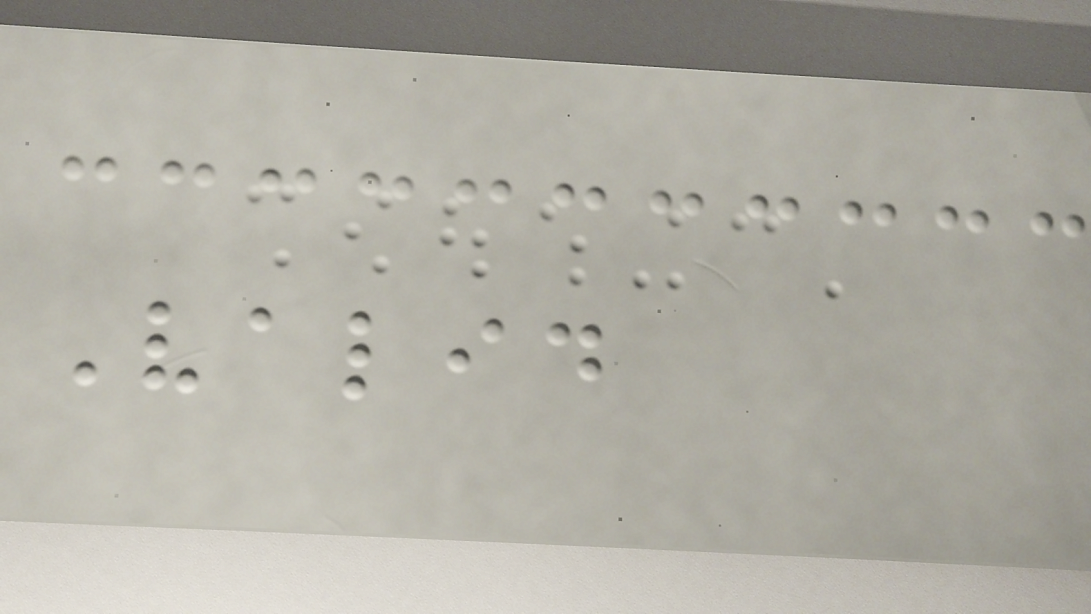Valid
